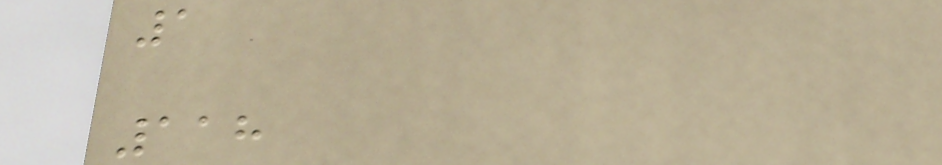1
118
